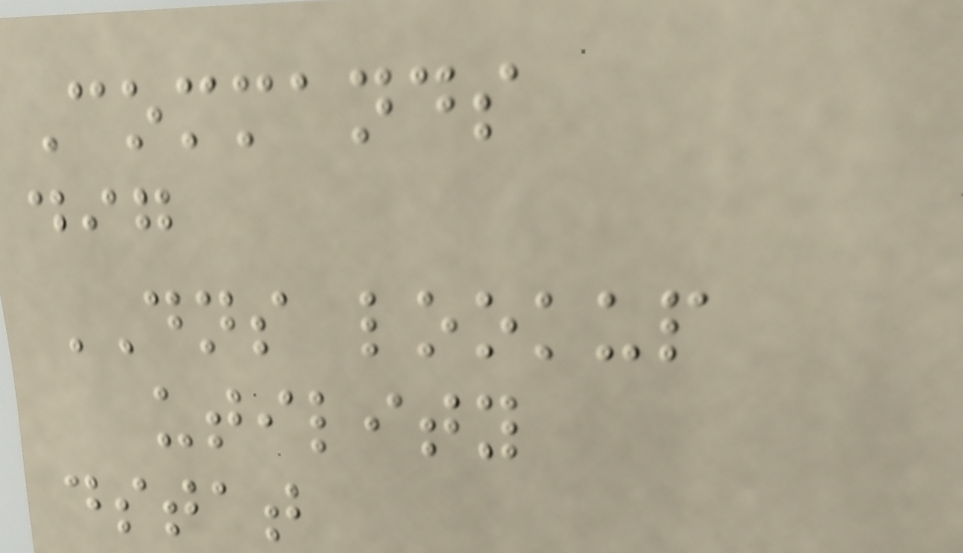Commands
dig
DNS lookup
utility
dstat
